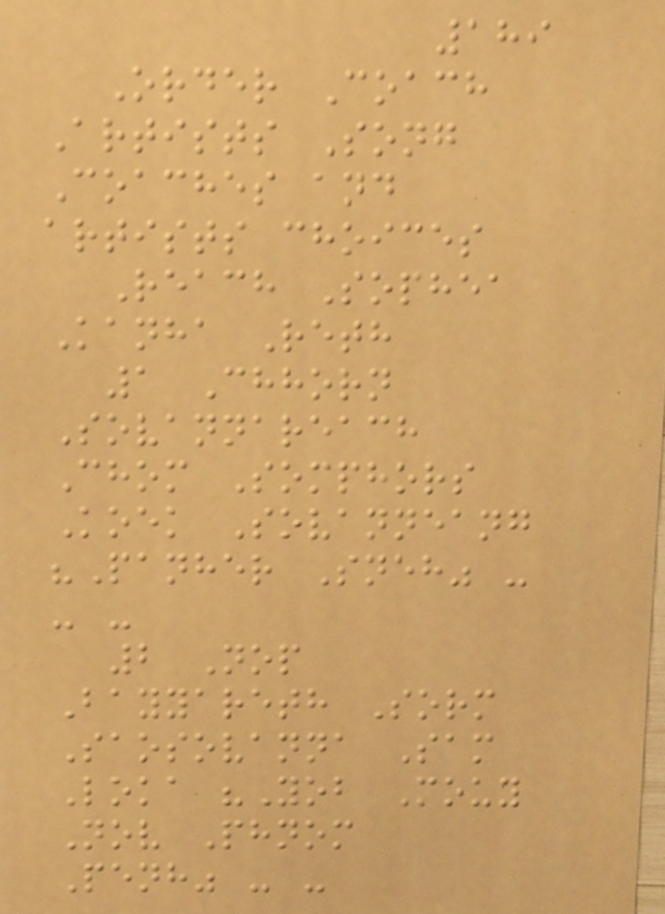189
Order Coach
Artists Song
Coaches and
artists choices
Reach Sophea
Kanha Reth
1 Chhorn
Sovannareach
Chom Somphors
Koek Sovanneang
"Panher Sneh" -
- -
2 Nop
Bayyareth Sorm
Saosovanna Sam
Loka "Yob Mouy
Nov Phnom
Penh" - -
